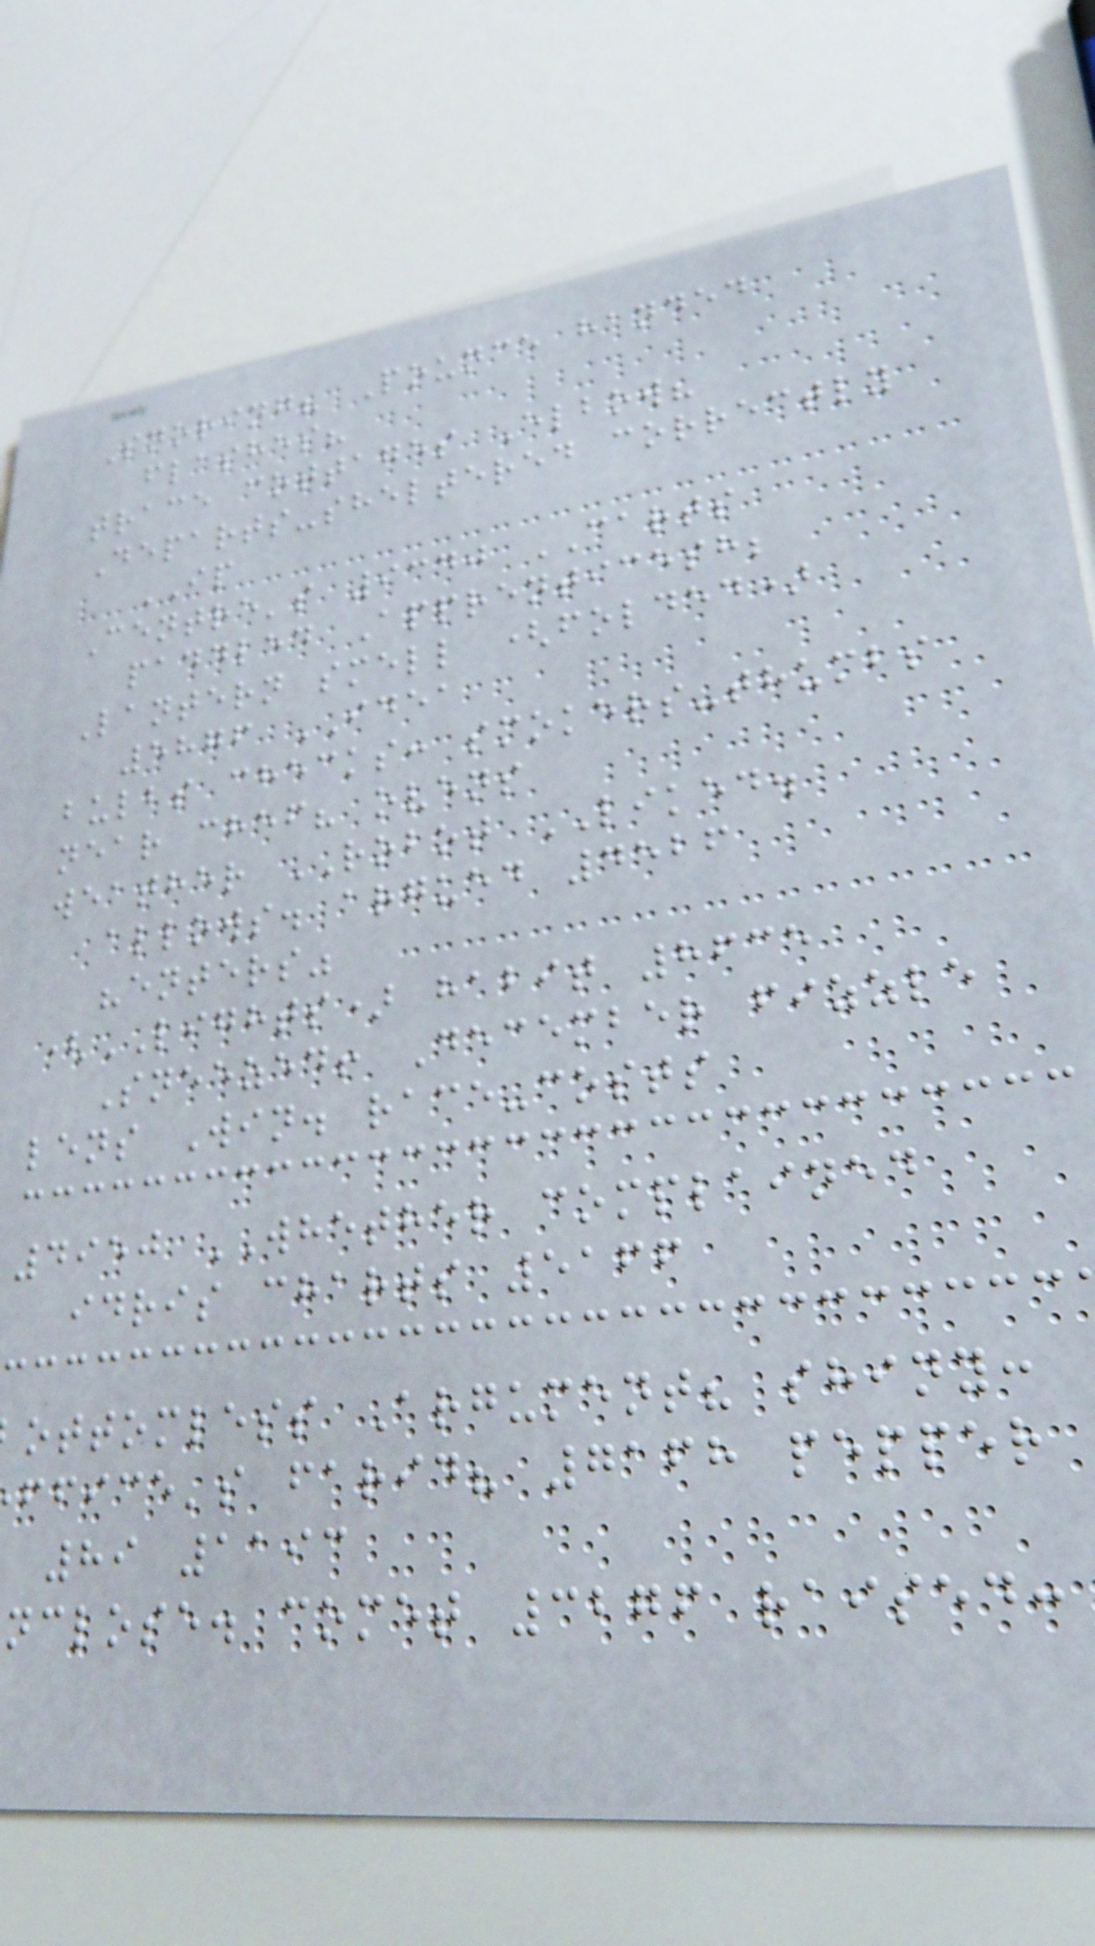Snoring? Pounce handed
flashes?
trace cottages Elbow?
Departs-sheltered correctly
IP
Centre's 9340 CARTS
paddled Apprenticesh;
Lantern smell (folded)
5876 IDEA
bulbs checks: smokers-thumbs
near chef? ovens
weather ROBOT LIKED.
allows. argued 4526
"enters"
(LIGHTS) habit 8635
Sneezed! December fizzle
lens Win. race-costs
4950 WHETHER complained
idris charts 5166
ottomless Argument? shiny:
ffice's farid? 7168 pepper
89 1193
nclose. comet 3276 raised:
